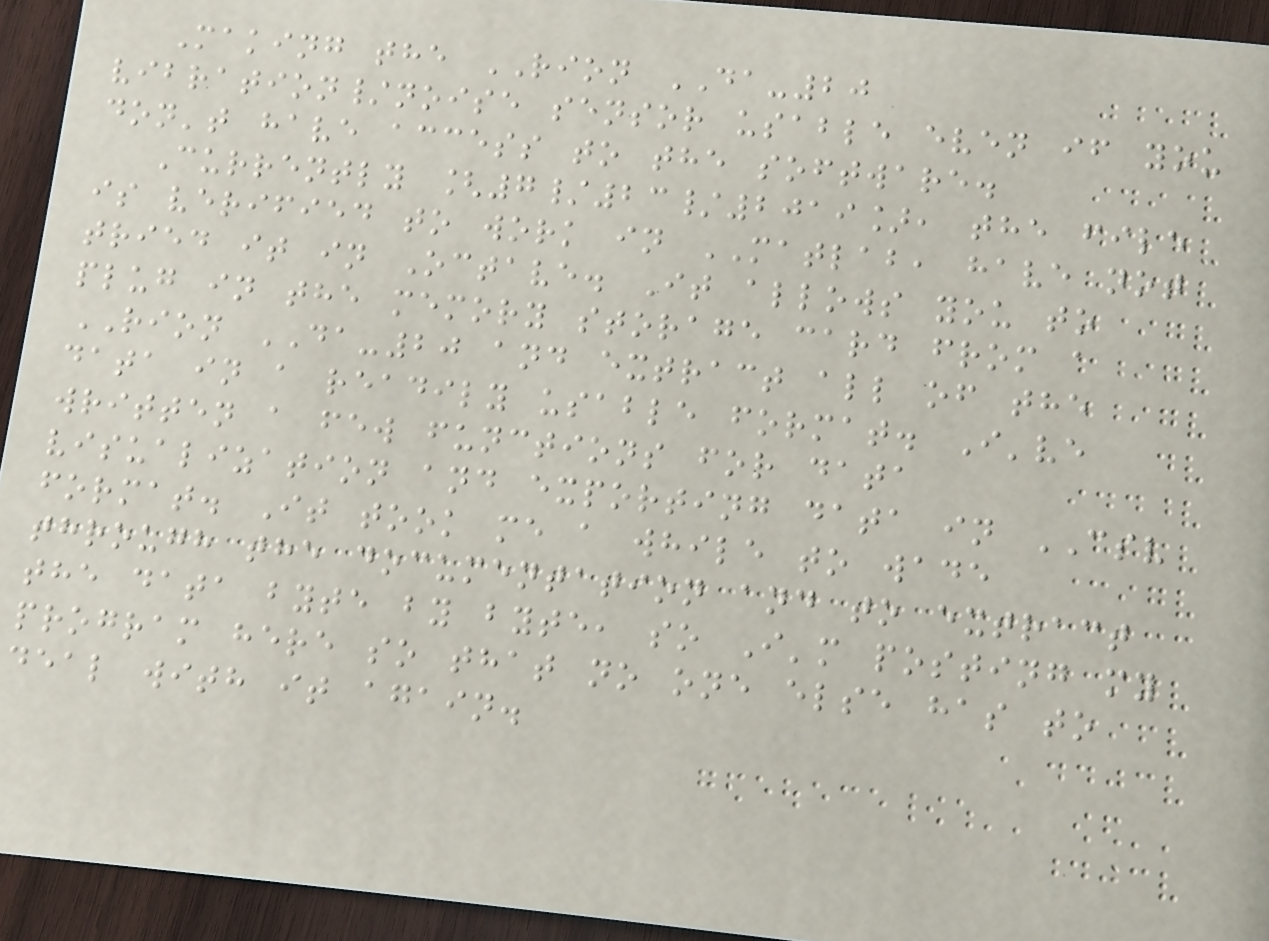Making the RION DA-20
vibration/noise sensor usable even if you
don't have access to the software.
Currently [7/23/2019], the file
is verified to work in MATLAB, have not
tried it in Octave. It allows you to
plug in the memory storage card from a
RION DA-20 and extract all of the
data in a readily usable format. I've
written a few functions for data
visualization and exporting data in CSV
format. It took me a while to wade
through the documentation and to extract
the data byte by byte, so I'm posting my
program here so that no one else has to
deal with it again.
